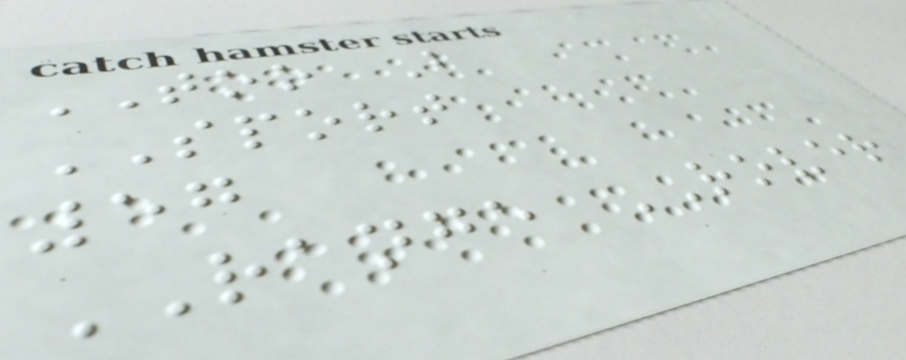TOO B
SPORT
57
RANGE ROVER
